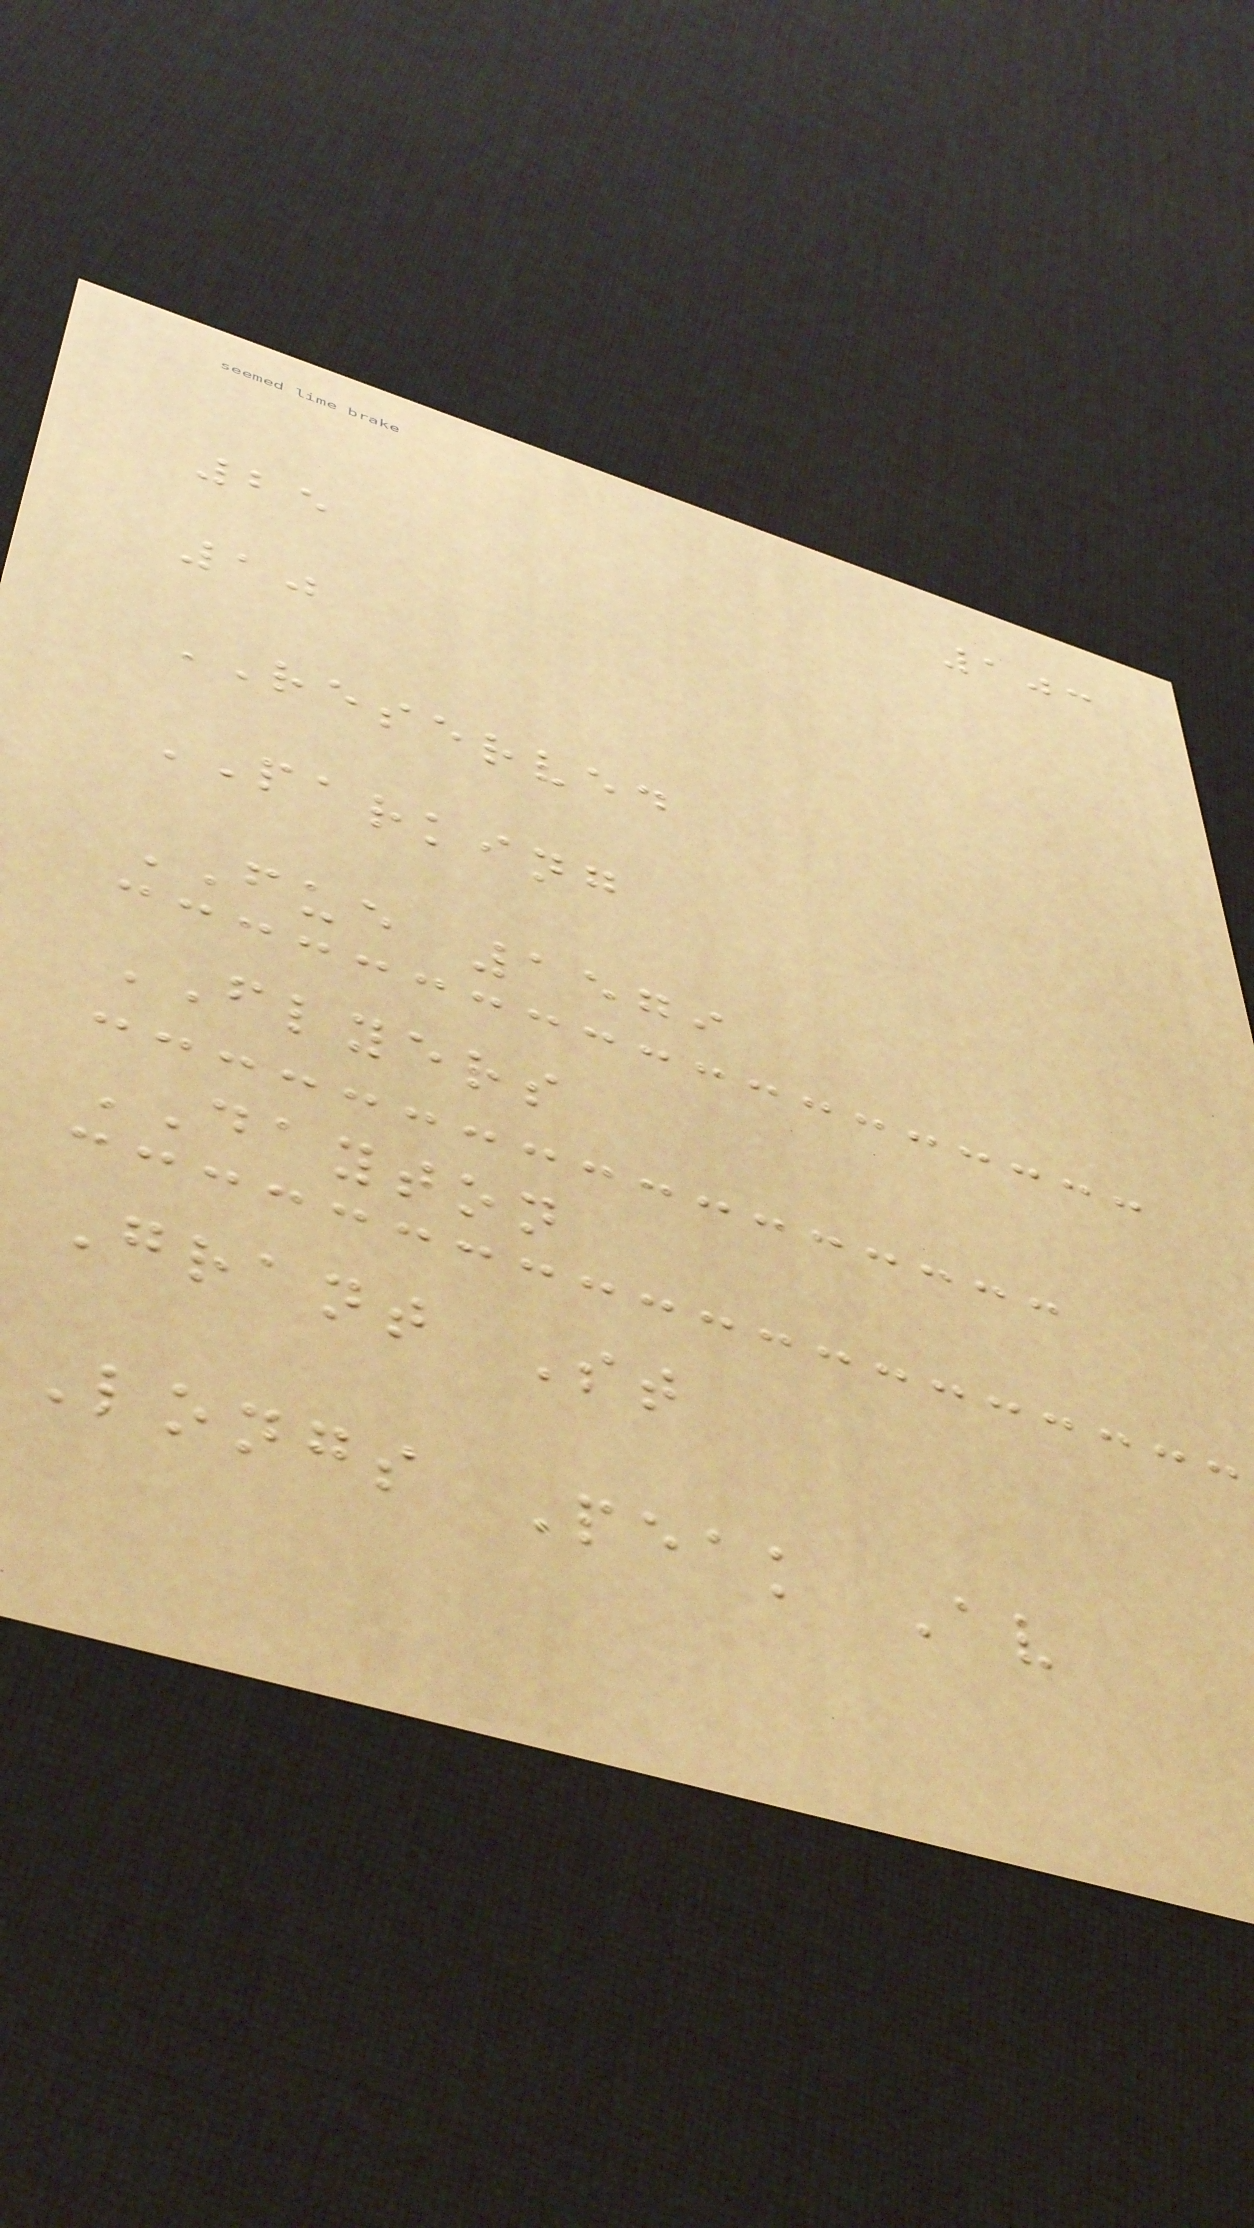103
25
10
RESERVED
PARKING
FUE 1579
FLYERS
DAYTON
Grant St
Longs Peak Av
